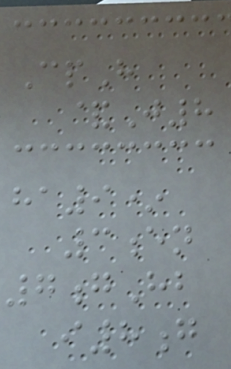CpH
&J8
ha9*
3en
7gHb
i8g
